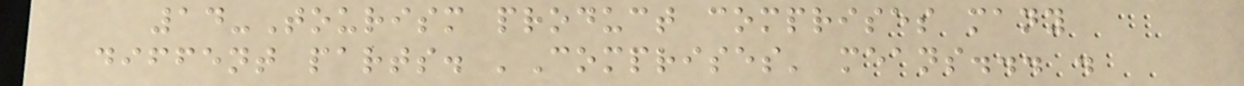14-Tourism product comprises many
diffent parts. 'Comprises' means... .
